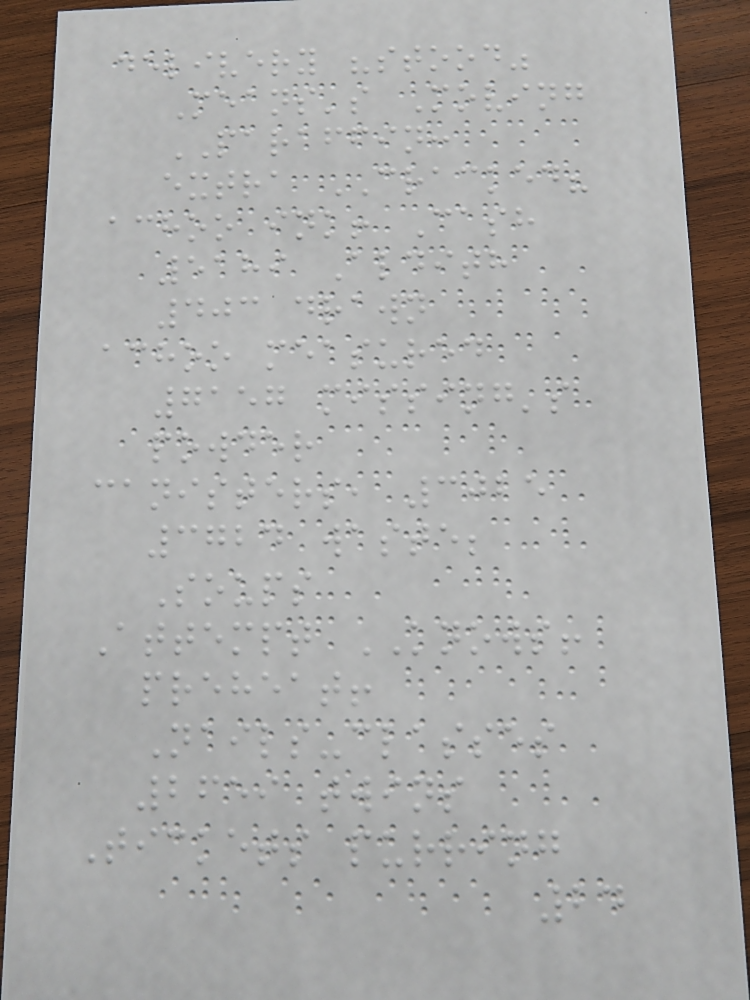delivery "stood"
Means's Moving
PARAFFIN:
extra CRACKED?
achoo ink! Cash
5189 Aldith
403 drawn
achoo measured
7157 missing's
powder
canisters, 3025
3724 waste;
Soups
Attempt KNOWS!
preheat!
Nails-classes
2659 twins
Tickets purring
24
